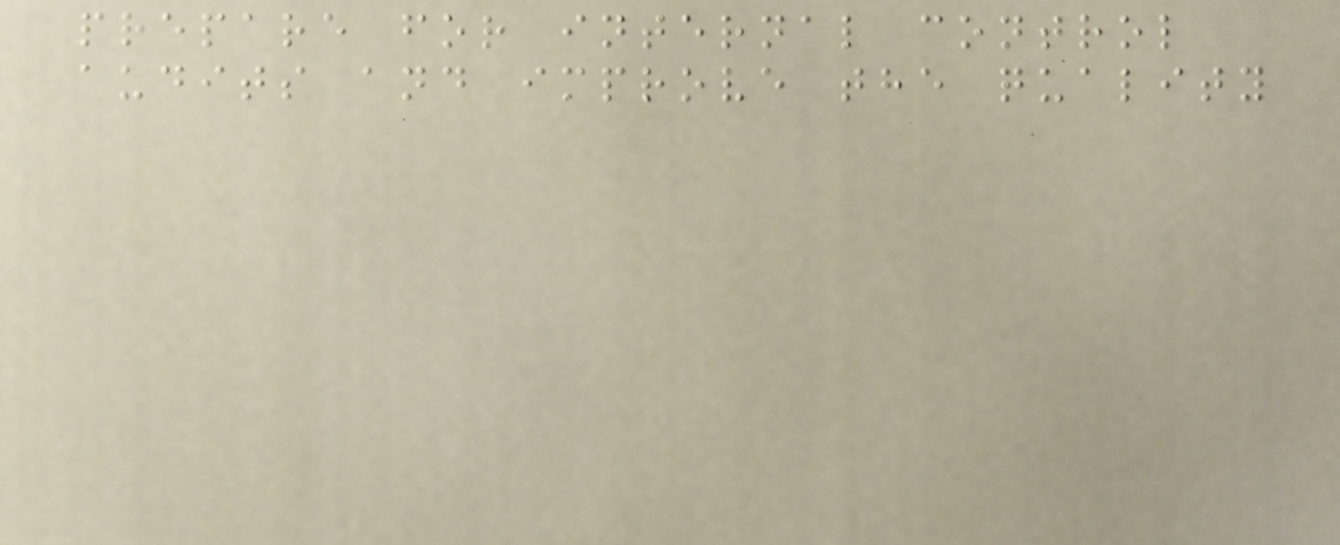prepare for internal control
audits and improve the quality
